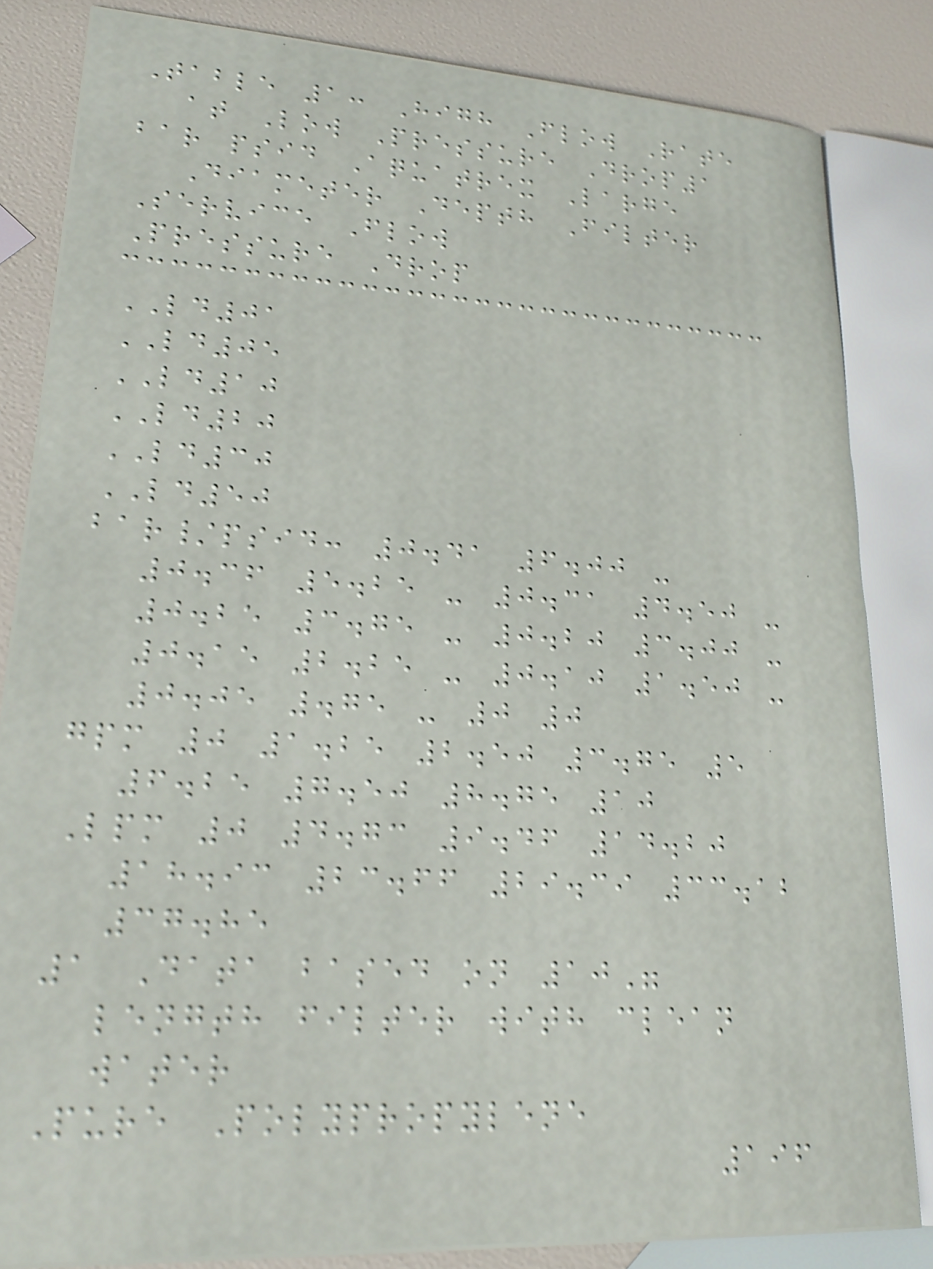Table 1: High Flow Rate
at Low Pressure Drop1
bar psid Aquatrex Large
Diameter Depth Filter
Service Flow
Pressure Drop
LD01
LD05
LD10
LD20
LD30
LD50
bar/psid: 0.41 6.00 -
0.36 5.25 - 0.31 4.50 -
0.25 3.75 - 0.20 3.00 -
0.15 2.25 - 0.10 1.50 -
0.05 .75 - 0 0
gpm 0 1.25 2.50 3.75 5
6.25 7.50 8.75 10
Lpm 0 4.73 9.46 14.20
18.93 23.66 29.39 33.12
37.85
1 Data based on 10"
length filter with clean
water
Pure Polypropylene
196
